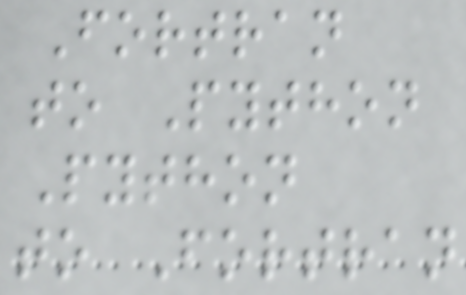Fortran
to Python
Python
to Fortran
